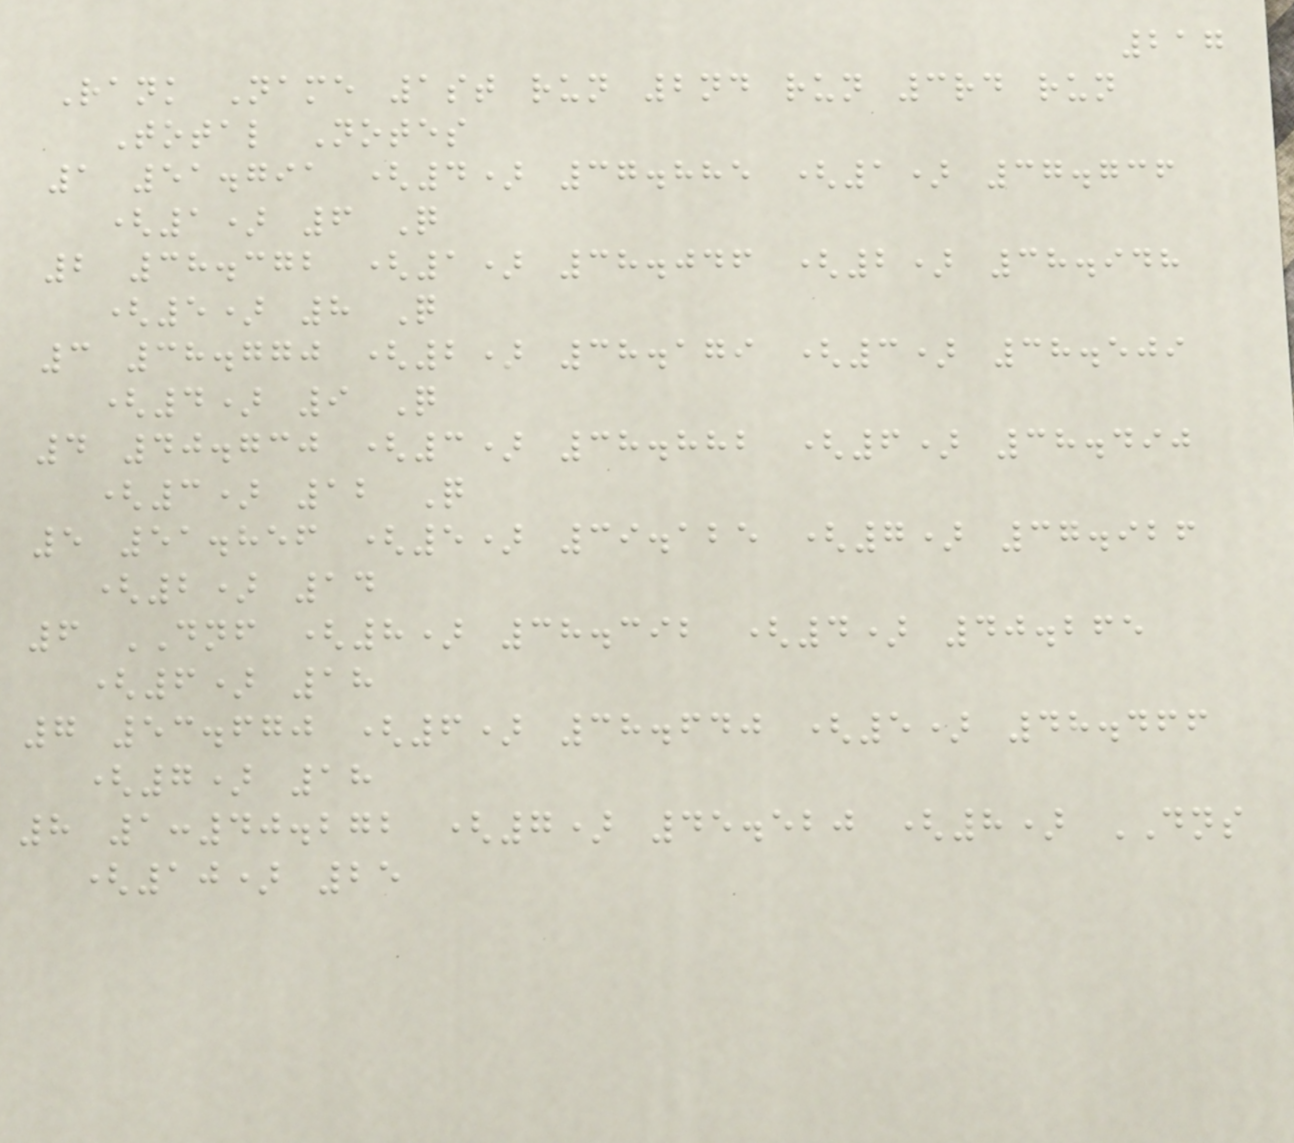217
Rank Name 1st run 2nd run 3rd run
Total Notes
1 51.791 (4) 37.885 (1) 37.736
(1) 6 Q
2 38.372 (1) 38.046 (2) 38.948
(5) 8 Q
3 38.770 (2) 38.179 (3) 38.509
(4) 9 Q
4 40.730 (3) 38.882 (6) 38.490
(3) 12 Q
5 51.856 (5) 39.125 (7) 37.926
(2) 14
6 DNF (8) 38.392 (4) 40.265
(6) 18
7 53.670 (6) 38.640 (5) 48.466
(7) 18
8 1:40.272 (7) 45.520 (8) DNS
(10) 25
